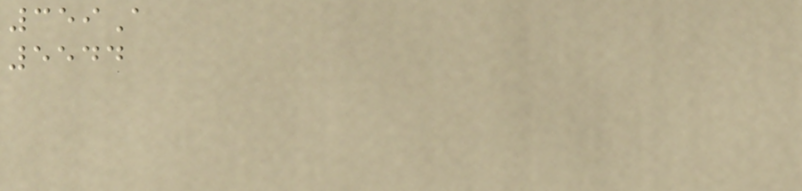359A
5544
